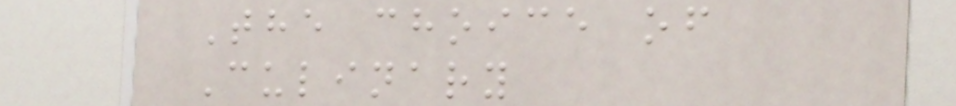The choice of
Culinary
